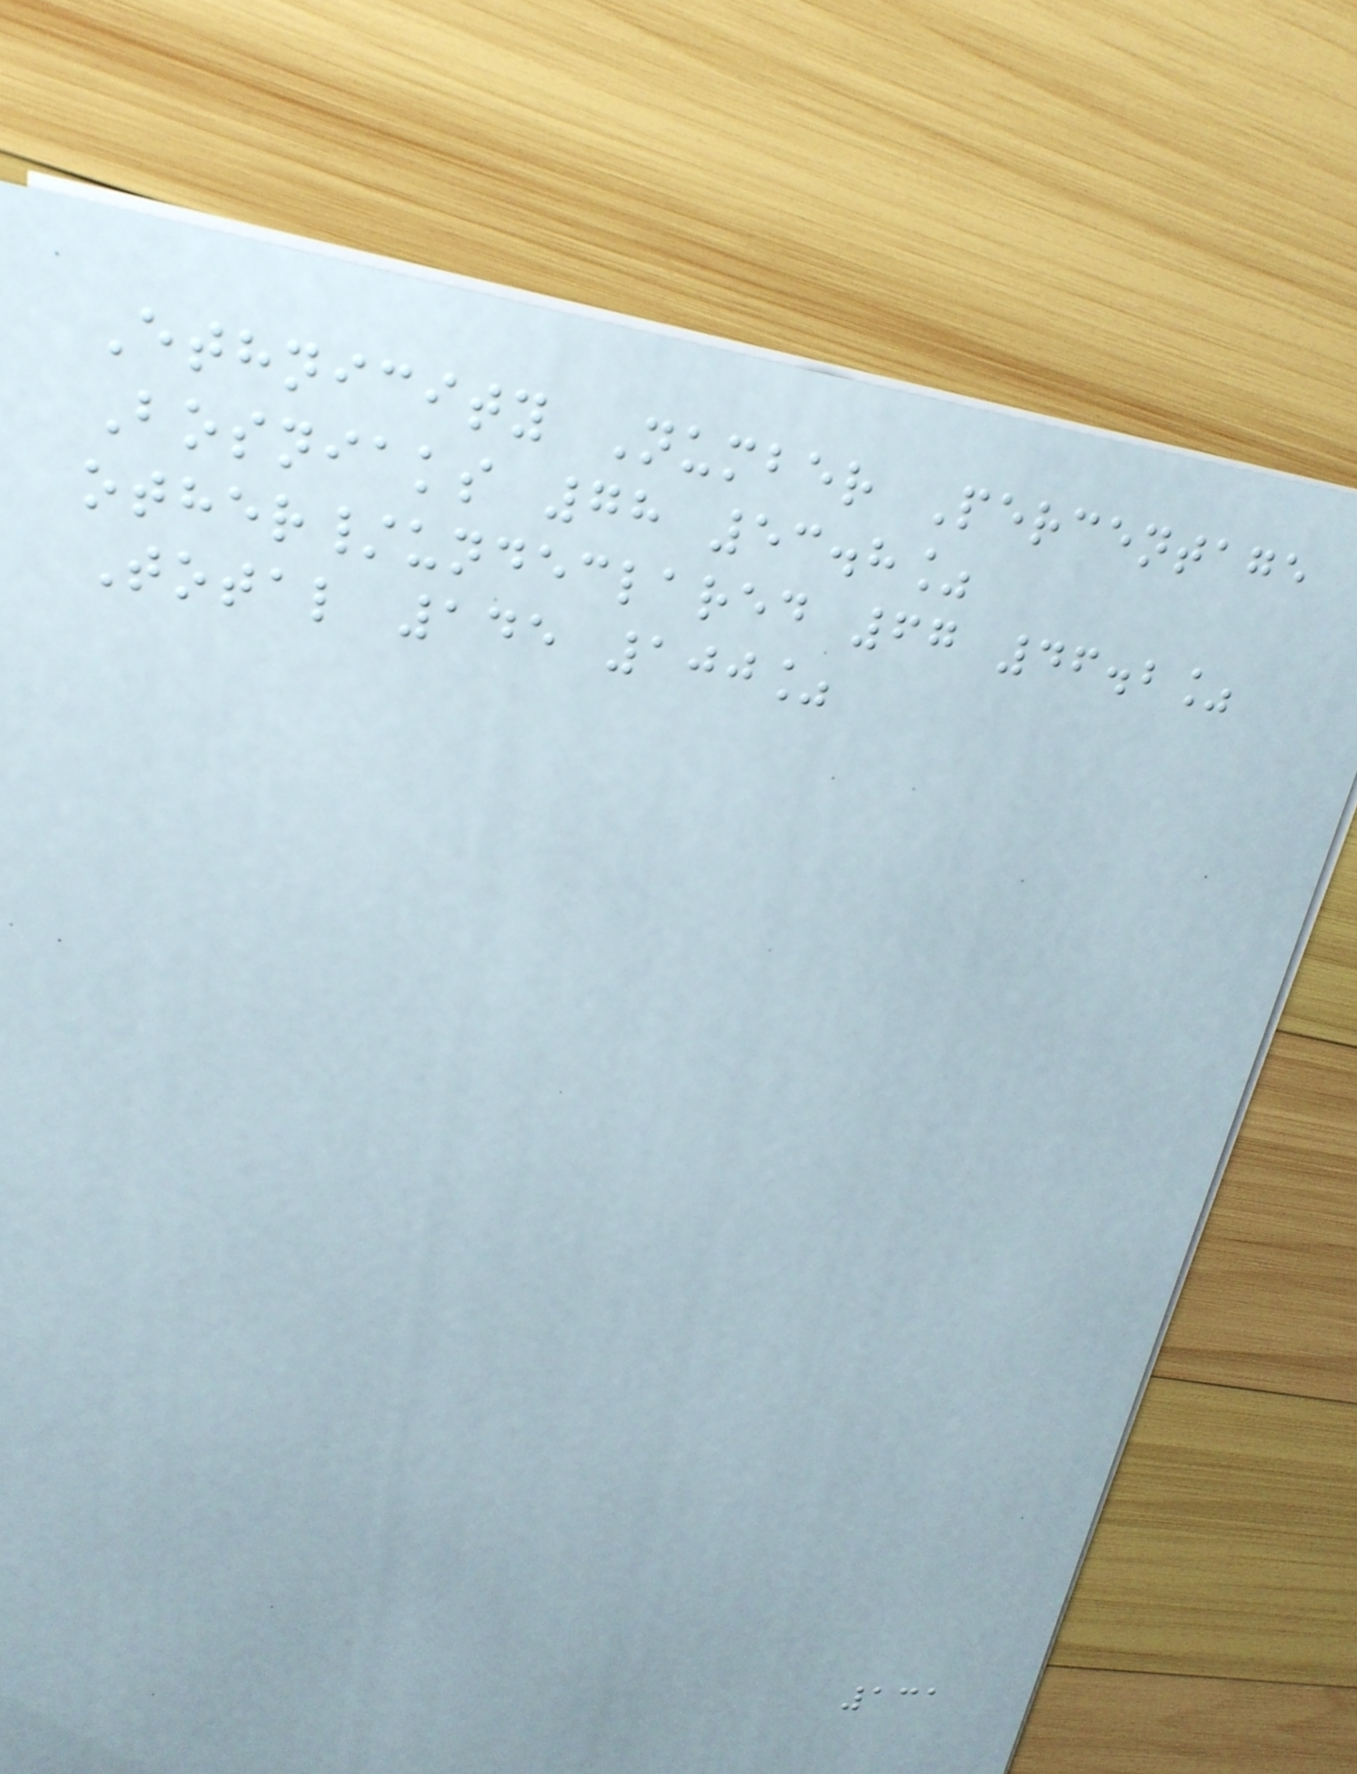Ethnicity Number Percentage
Bosniaks 78 53.8%
other/undeclared 67 46.2%
Total 145 100%
131
